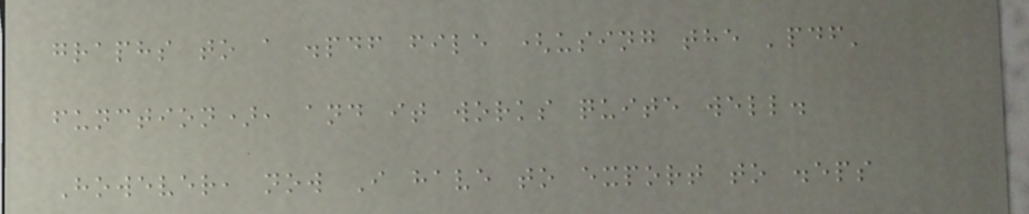graphs to a .pdf file (using the 'pdf'
function), and it works quite well.
However, now I have to export to .eps
